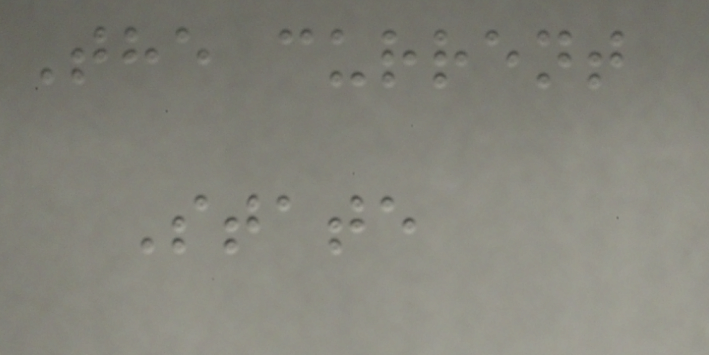The current
State
